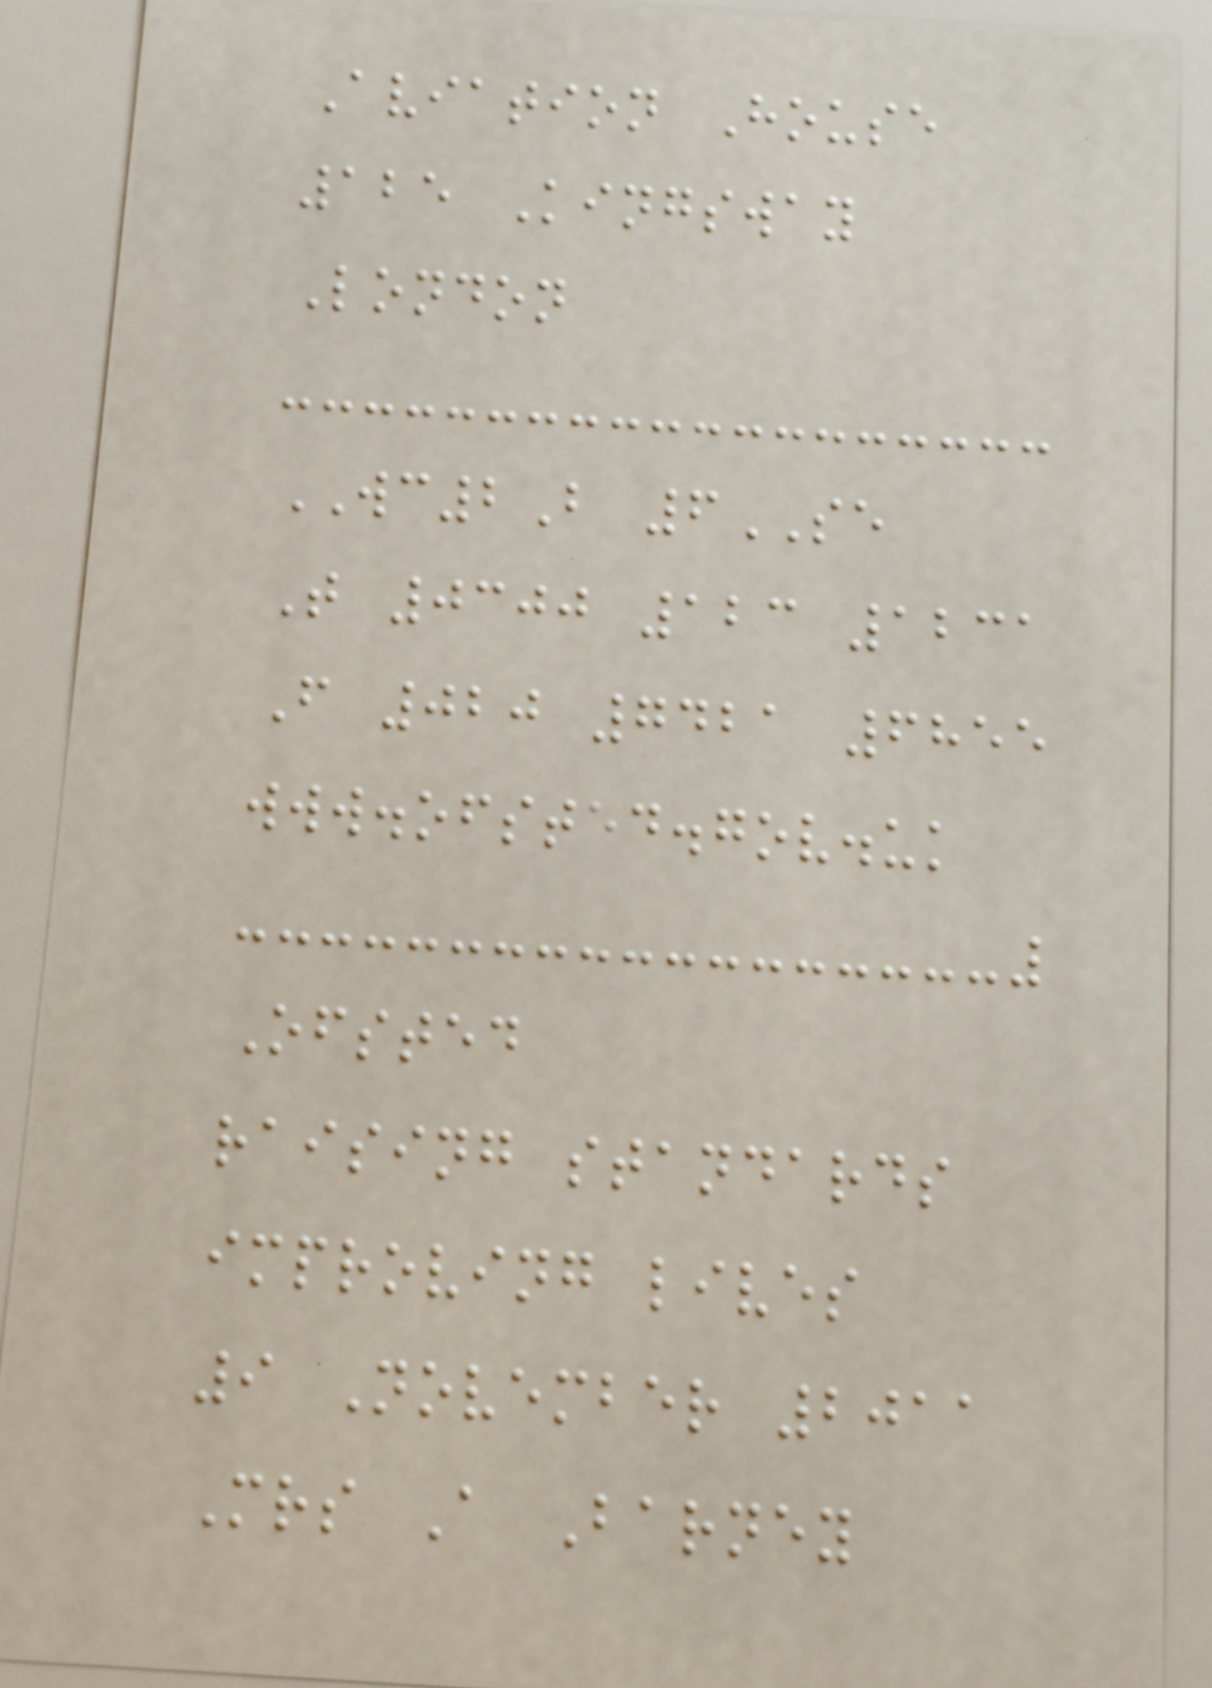Aviation House
125 Kingsway
London
WC2B 6SE
T 0300 123 1231
F 020 7421 6855
www.ofsted.gov.uk
Ofsted
raising standards
improving lives
9 November 2011
Mrs A Barney
